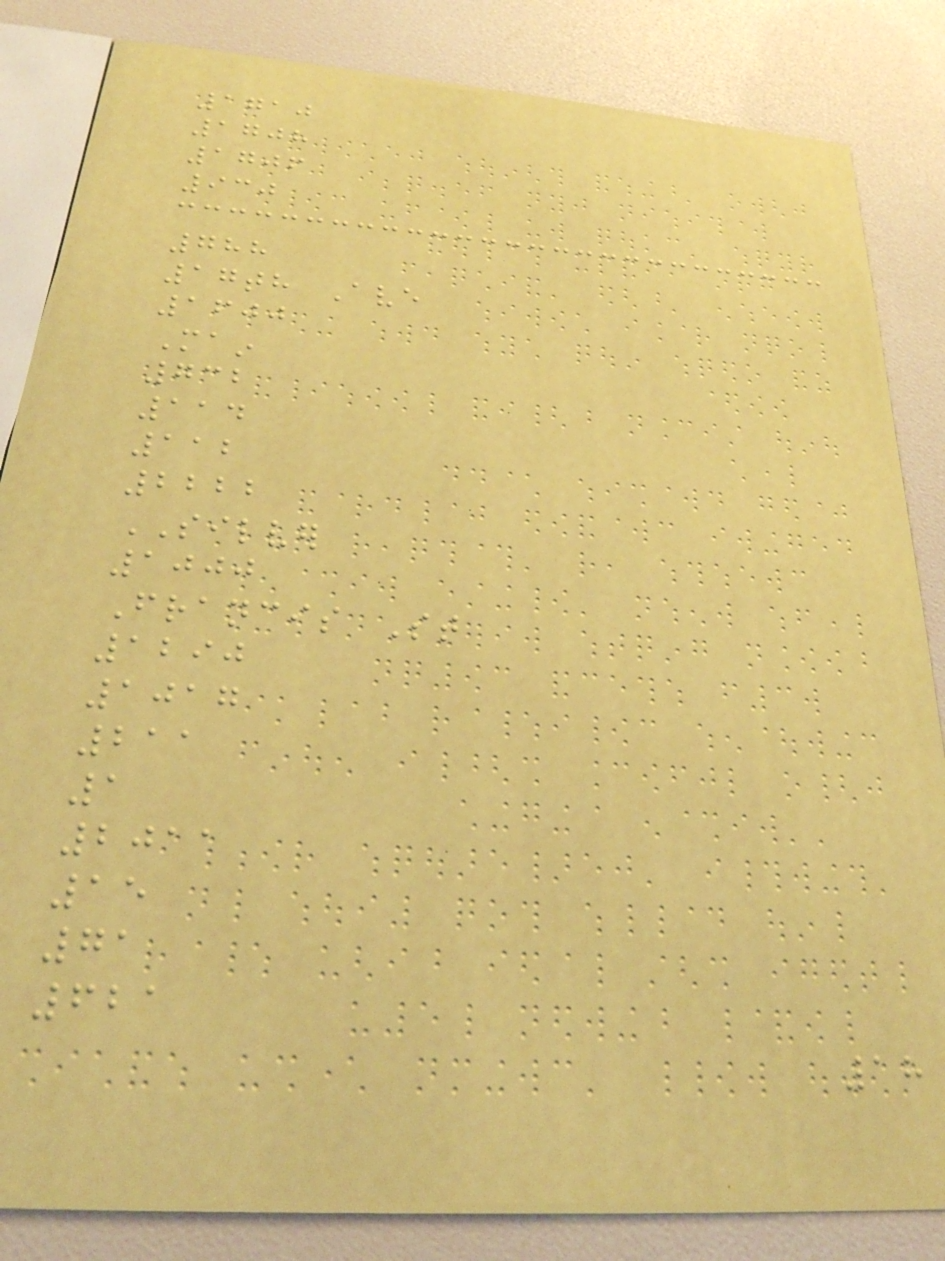1710
1708
1706
930
788
17th Ave
1600
Main
732
114
112
2222
SILVER
1000
Francis St
1290
1017
211
1
2011
15
71
621
18
